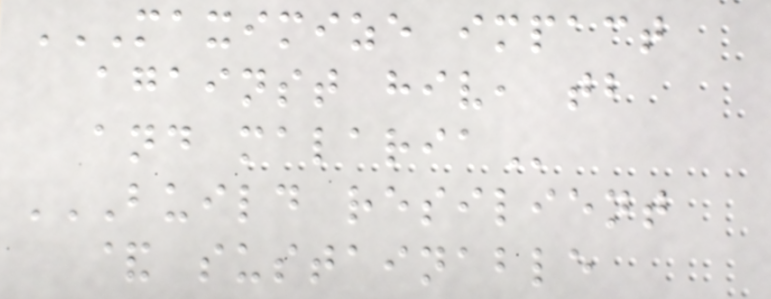MAXIMIZE IMPACT
AGAINST HIV, TB
AND MALARIA
BUILD RESILIENT
& SUSTAINABLE
